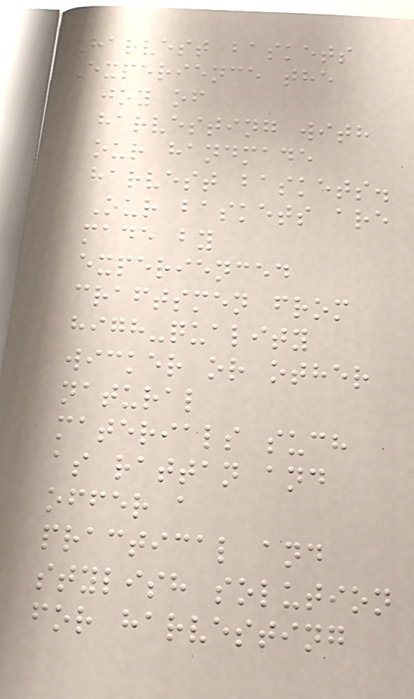Harvest baskets
Experience the
joy of
harvesting with
our handmade
harvest baskets.
Our baskets are
made by
experienced
craftsmen from
high-quality
wicker or other
natural
materials such
as rattan and
offer a
practical and
stylish solution
for harvesting
